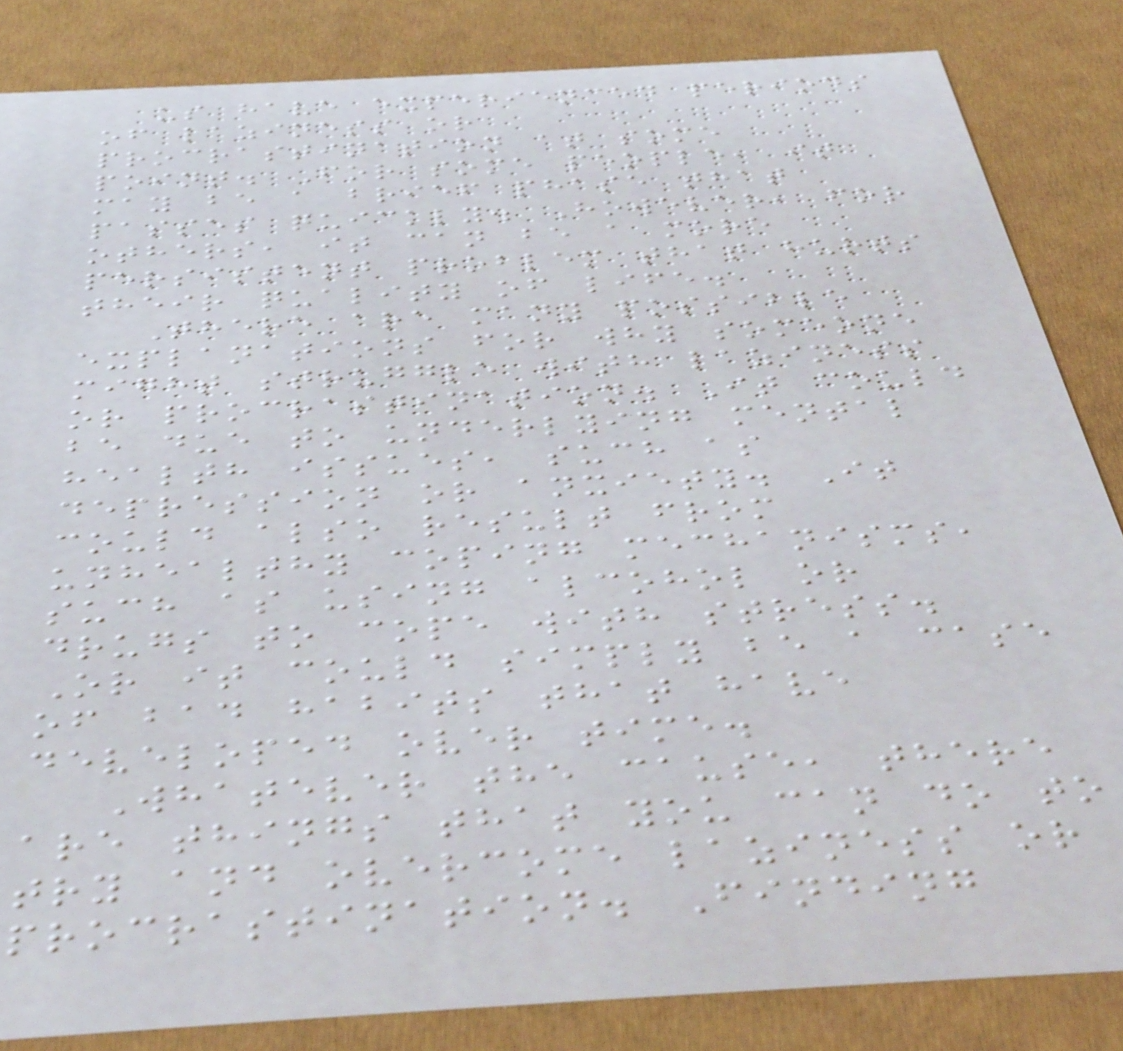us have experienced periods
of laziness or
procrastination at some
point. For some people, it
may be a brief phase that
passes quickly. However, for
others, it can be a more
persistent problem that hurts
their quality of life.
There are many possible
explanations for why someone
might struggle with laziness
or procrastination. It could
be due to underlying mental
health issues, such as
depression or anxiety. It
could also result from
unhealthy coping mechanisms,
such as using alcohol or
drugs to cope with stress.
Or it could simply be a case
of bad habits that have
developed over time.
Whatever the cause, there
are things that you can do to
try and overcome laziness or
procrastination. Finding
